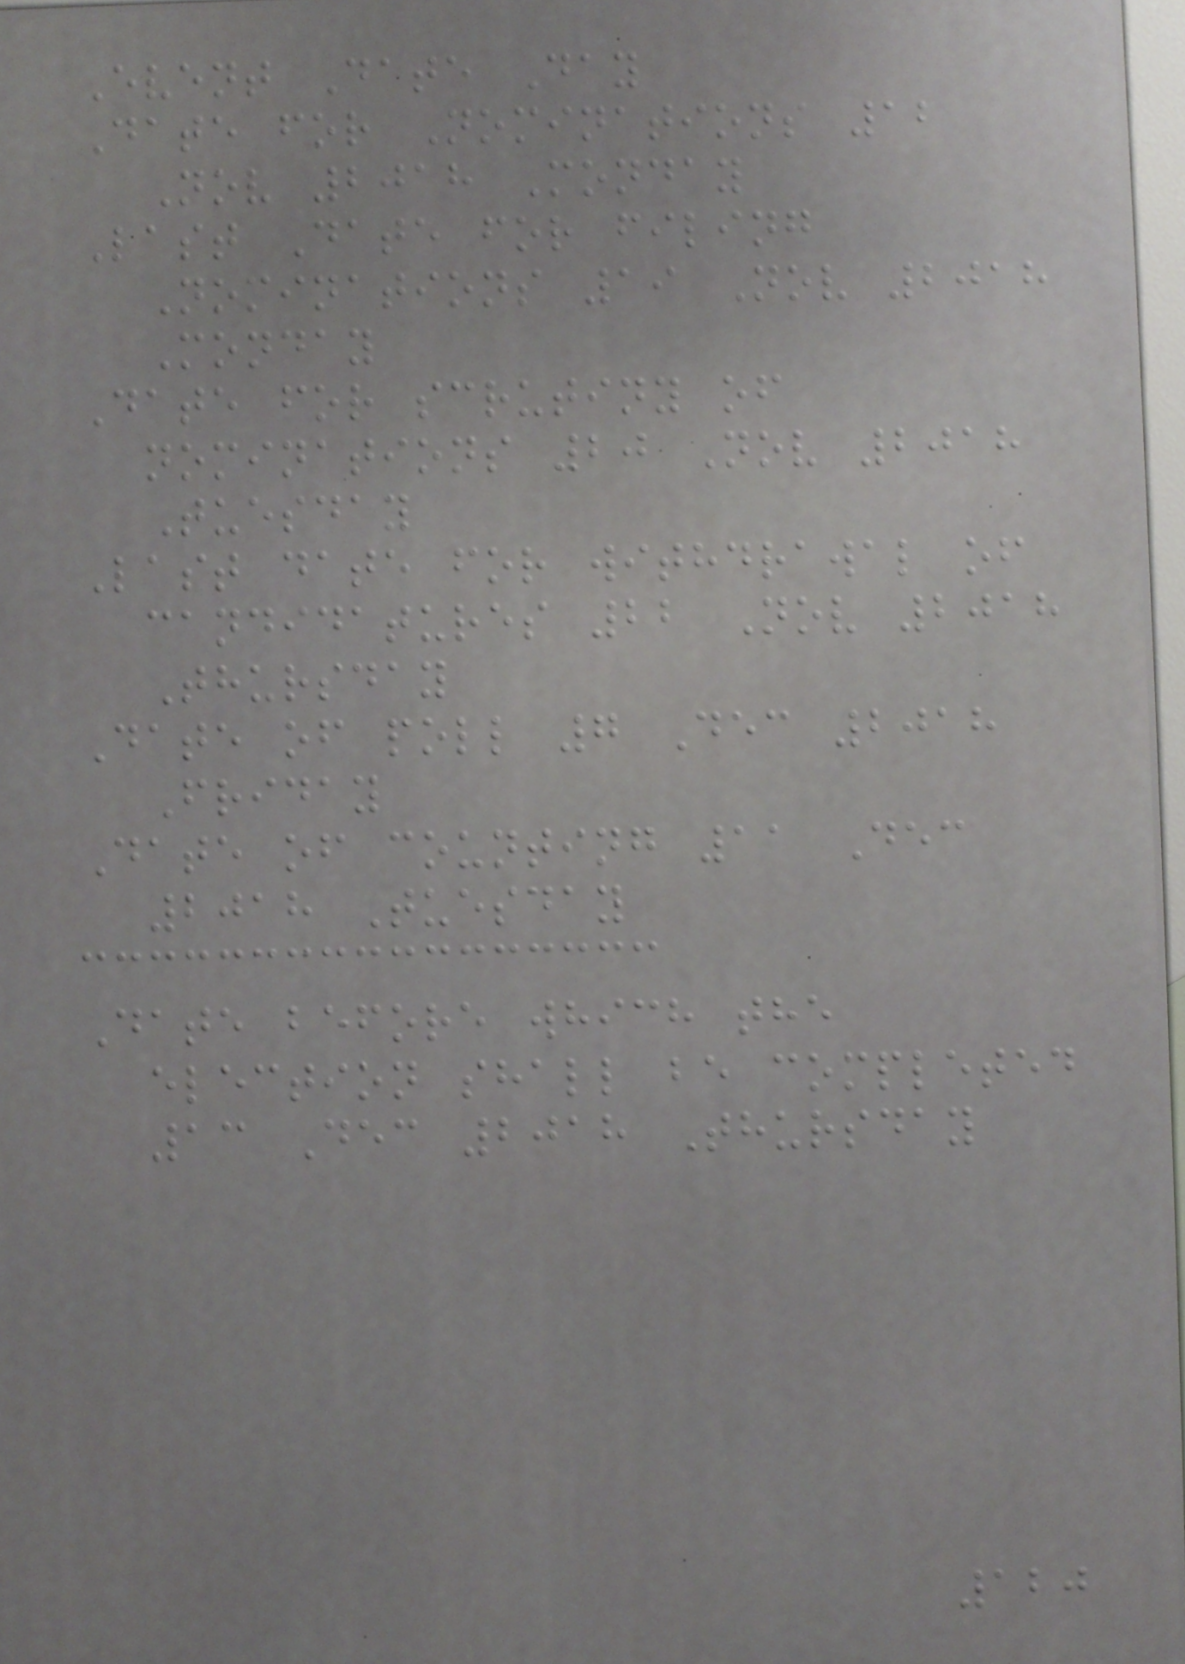Event Date Day
Date for Nominations 12
Nov 2018 Monday
Last Date for filing
Nominations 19 Nov 2018
Monday
Date for scrutiny of
nominations 20 Nov 2018
Tuesday
Last date for withdrawal of
candidatures 22 Nov 2018
Thursday
Date of poll 7 Dec 2018
Friday
Date of counting 11 Dec
2018 Tuesday
Date before which the
election shall be completed
13 Dec 2018 Thursday
120
